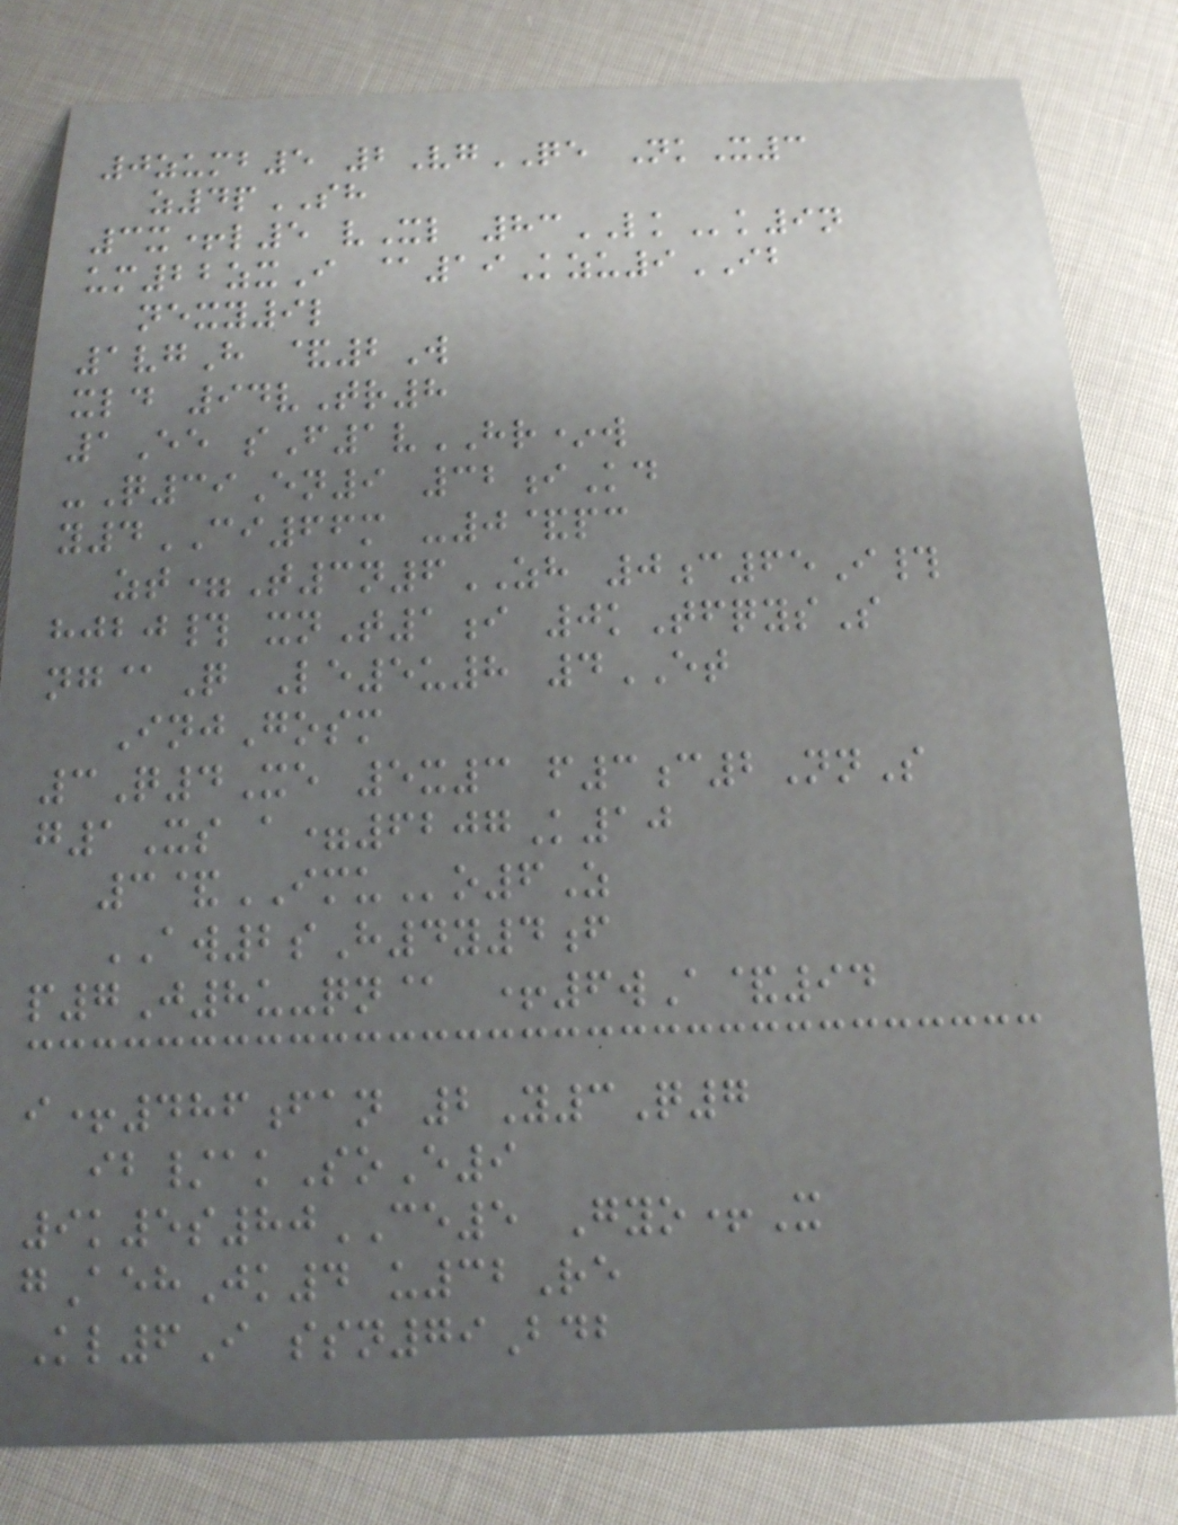0zumb5 2VgQE NkX3
z4pSH
3x+l5 vXl 83LKk9n
um22zxI @19Kzu9IB
nexy9l
1vgH &2W
xld 94vTr8
1Ee sF1vHR*w
-Q39En9 32iKd
y4CI66m -0&pc
zt=T3n6ZH 0c65I#
hjbj# xnT1i 0kTfqysS
ng@Q Le5u8 4ET
InjGosm
3Q4Xe 5x3 f3c2NnS
g1Xs a=6207K10
3&IMUo6Z
AW2sH4y4f
p7J8u-qn@ +6wA&94
i+486fan 2Y3Q7
ib/akSoE9
9k5s80CE5 Gyo+X
gAehJk4 u32Re
Kl6I ssn79Bdb
